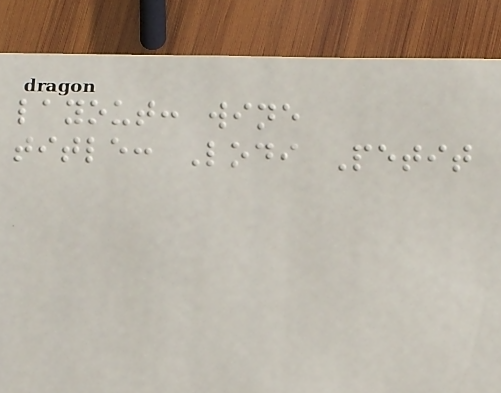layout: wine
title: Lodi Petit
